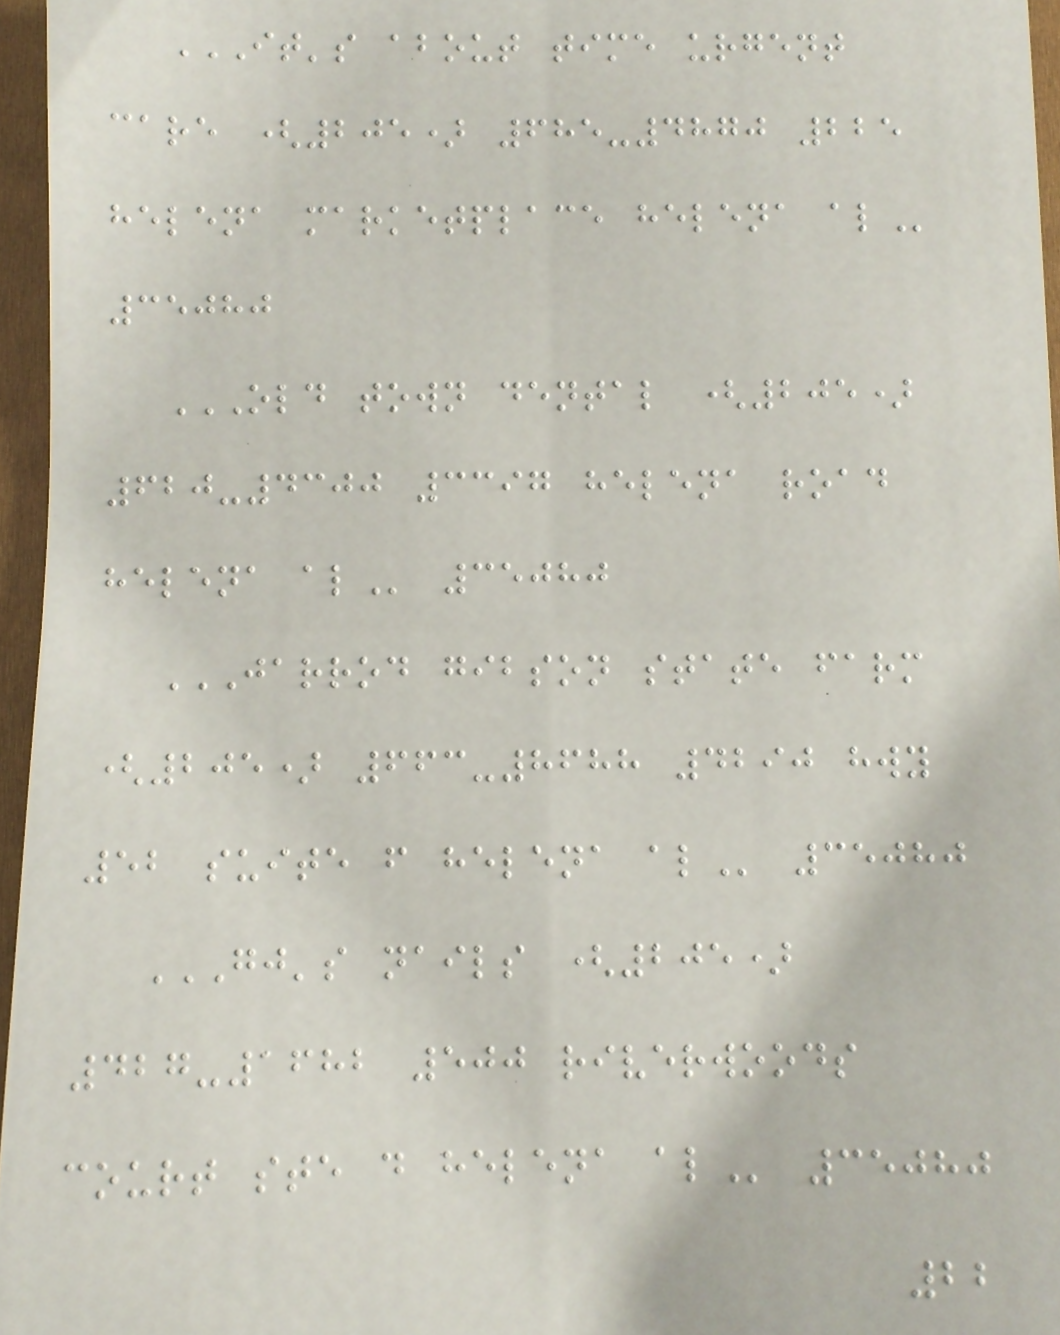IT'S ABOUT TIME URGENT
CARE (205) 685-4870 225
HELENA MARKETPLACE HELENA AL
35080
OLD TOWN DENTAL (205)
620-4300 3397 HELENA ROAD
HELENA AL 35080
JARROD GIBSON STATE FARM
(205) 663-8688 4290 HWY
52 SUITE F HELENA AL 35080
GJ'S NAILS (205)
427-1682 500 RIVERWOODS
COURT STE D HELENA AL 35080
22
